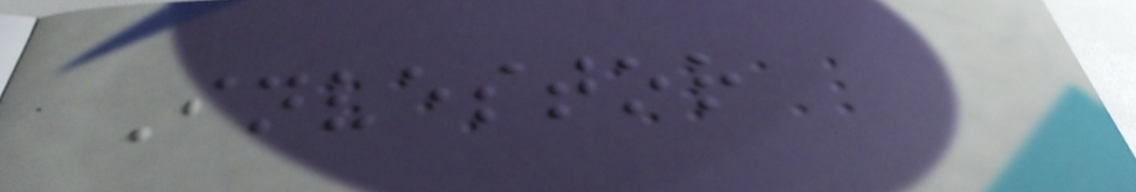Investor
